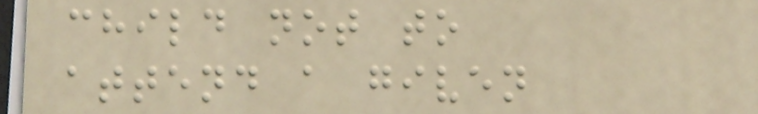child not to
attend a given
